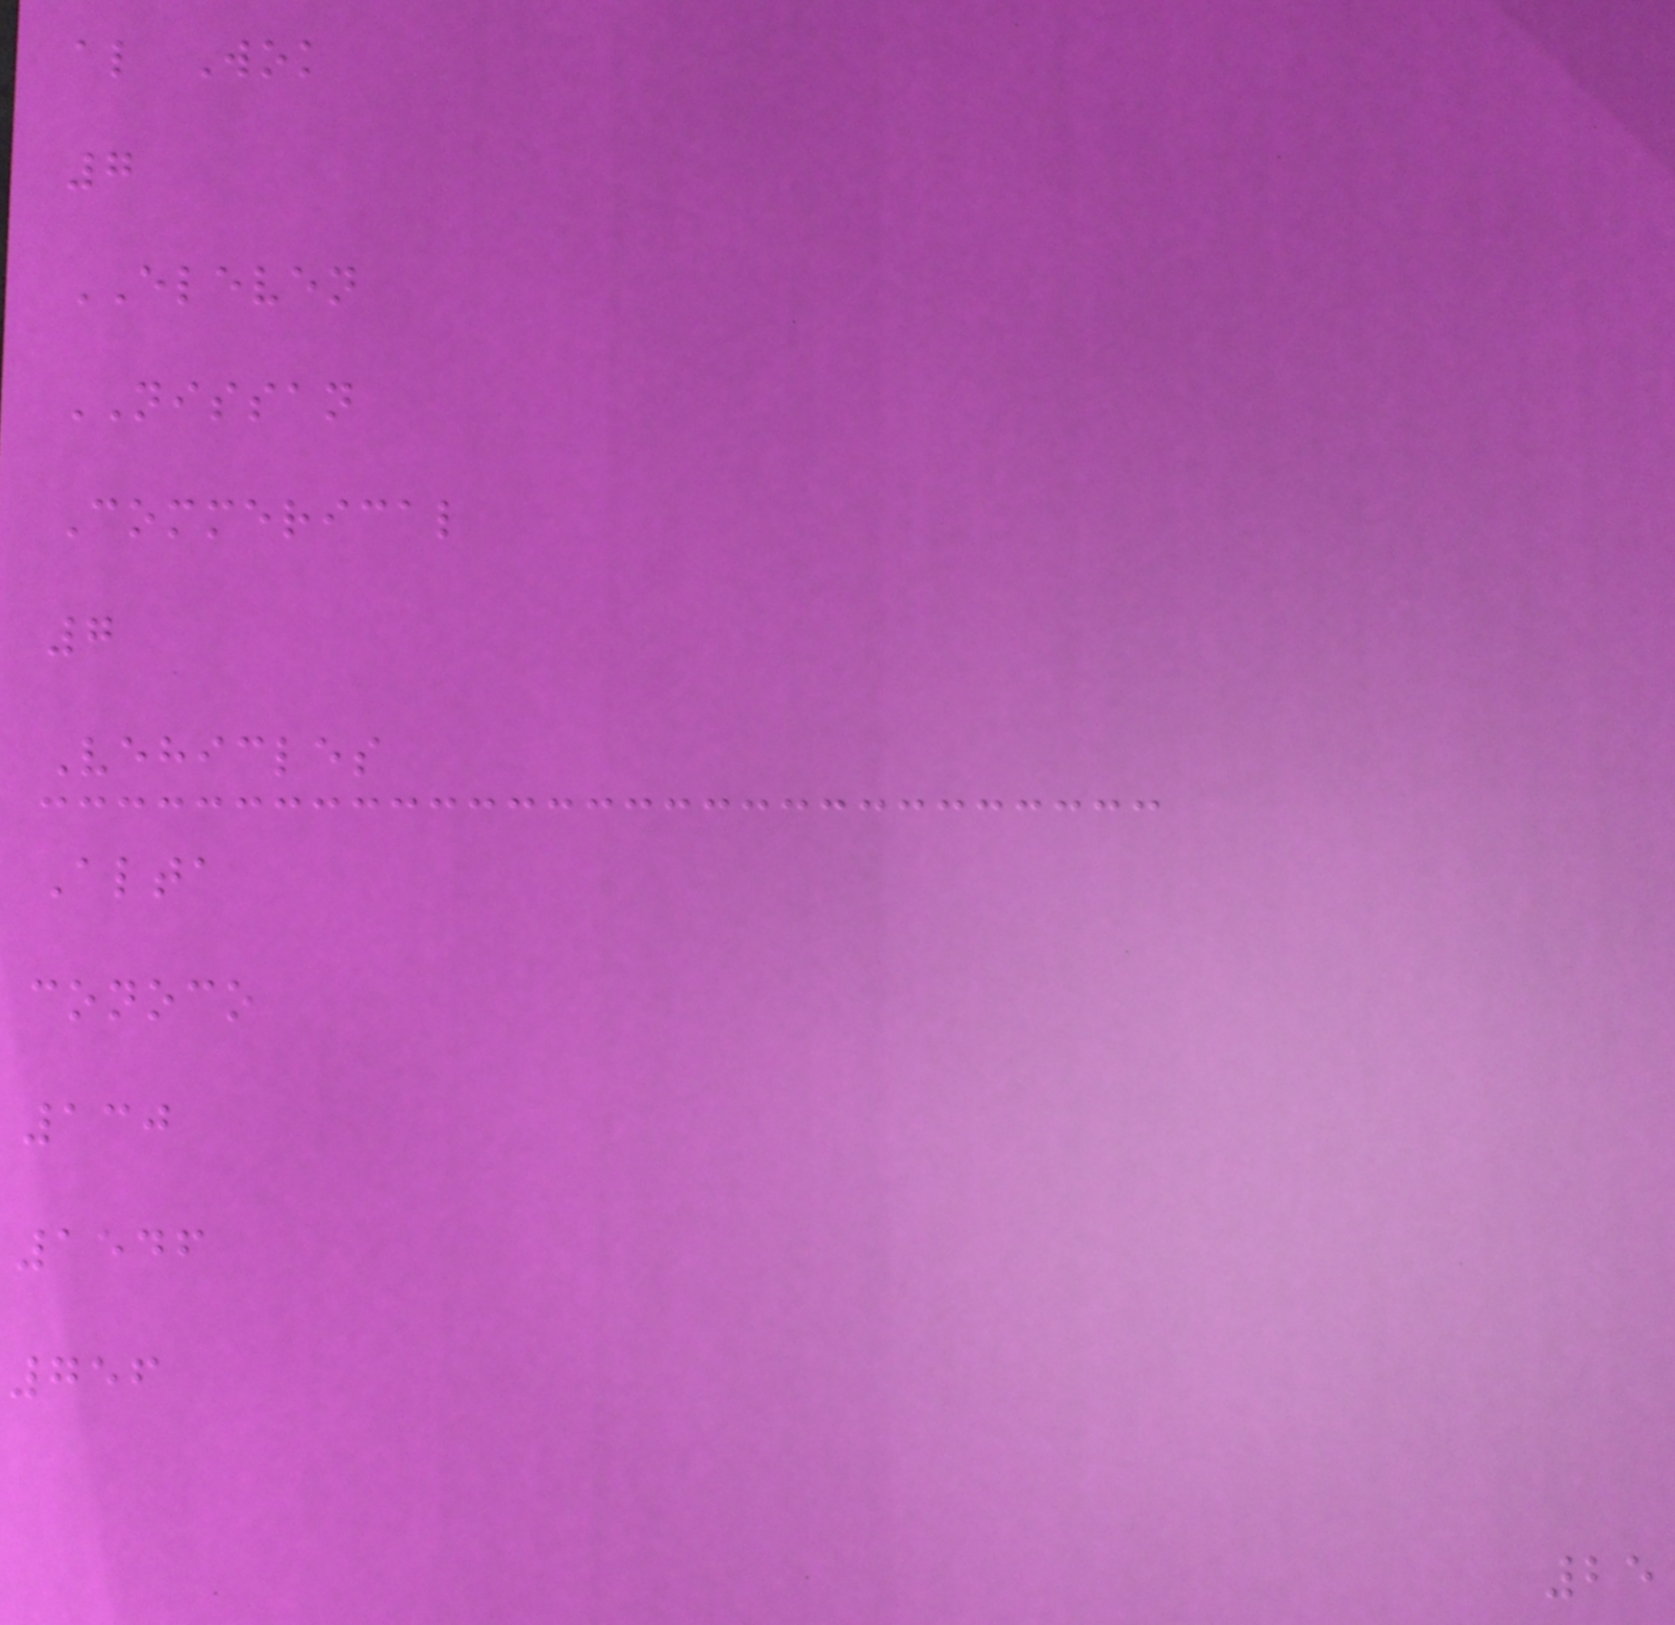al Wok
7
ELEVEN
NISSAN
Commerical
7
Vehicles
Alta
conoco
130
1546
756
25
